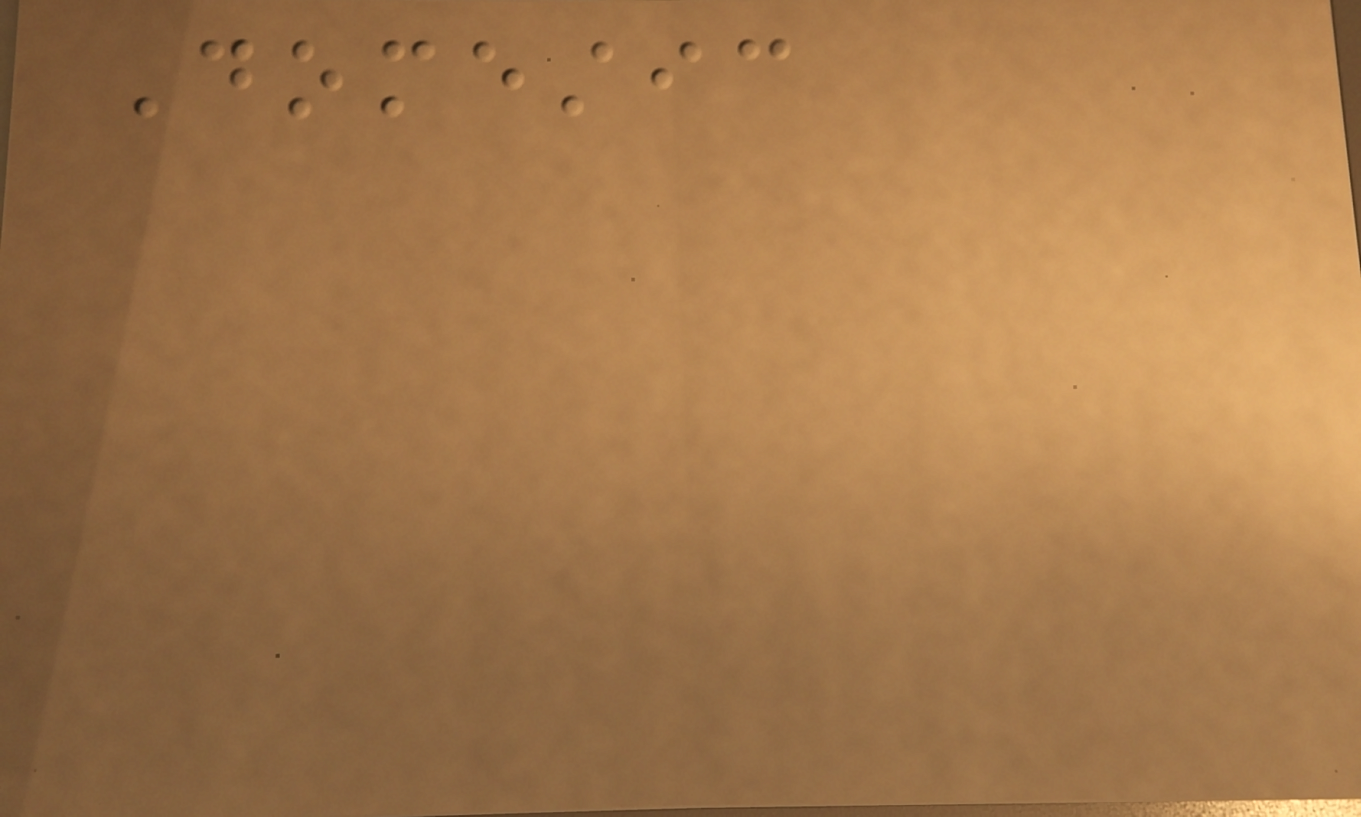Domestic
